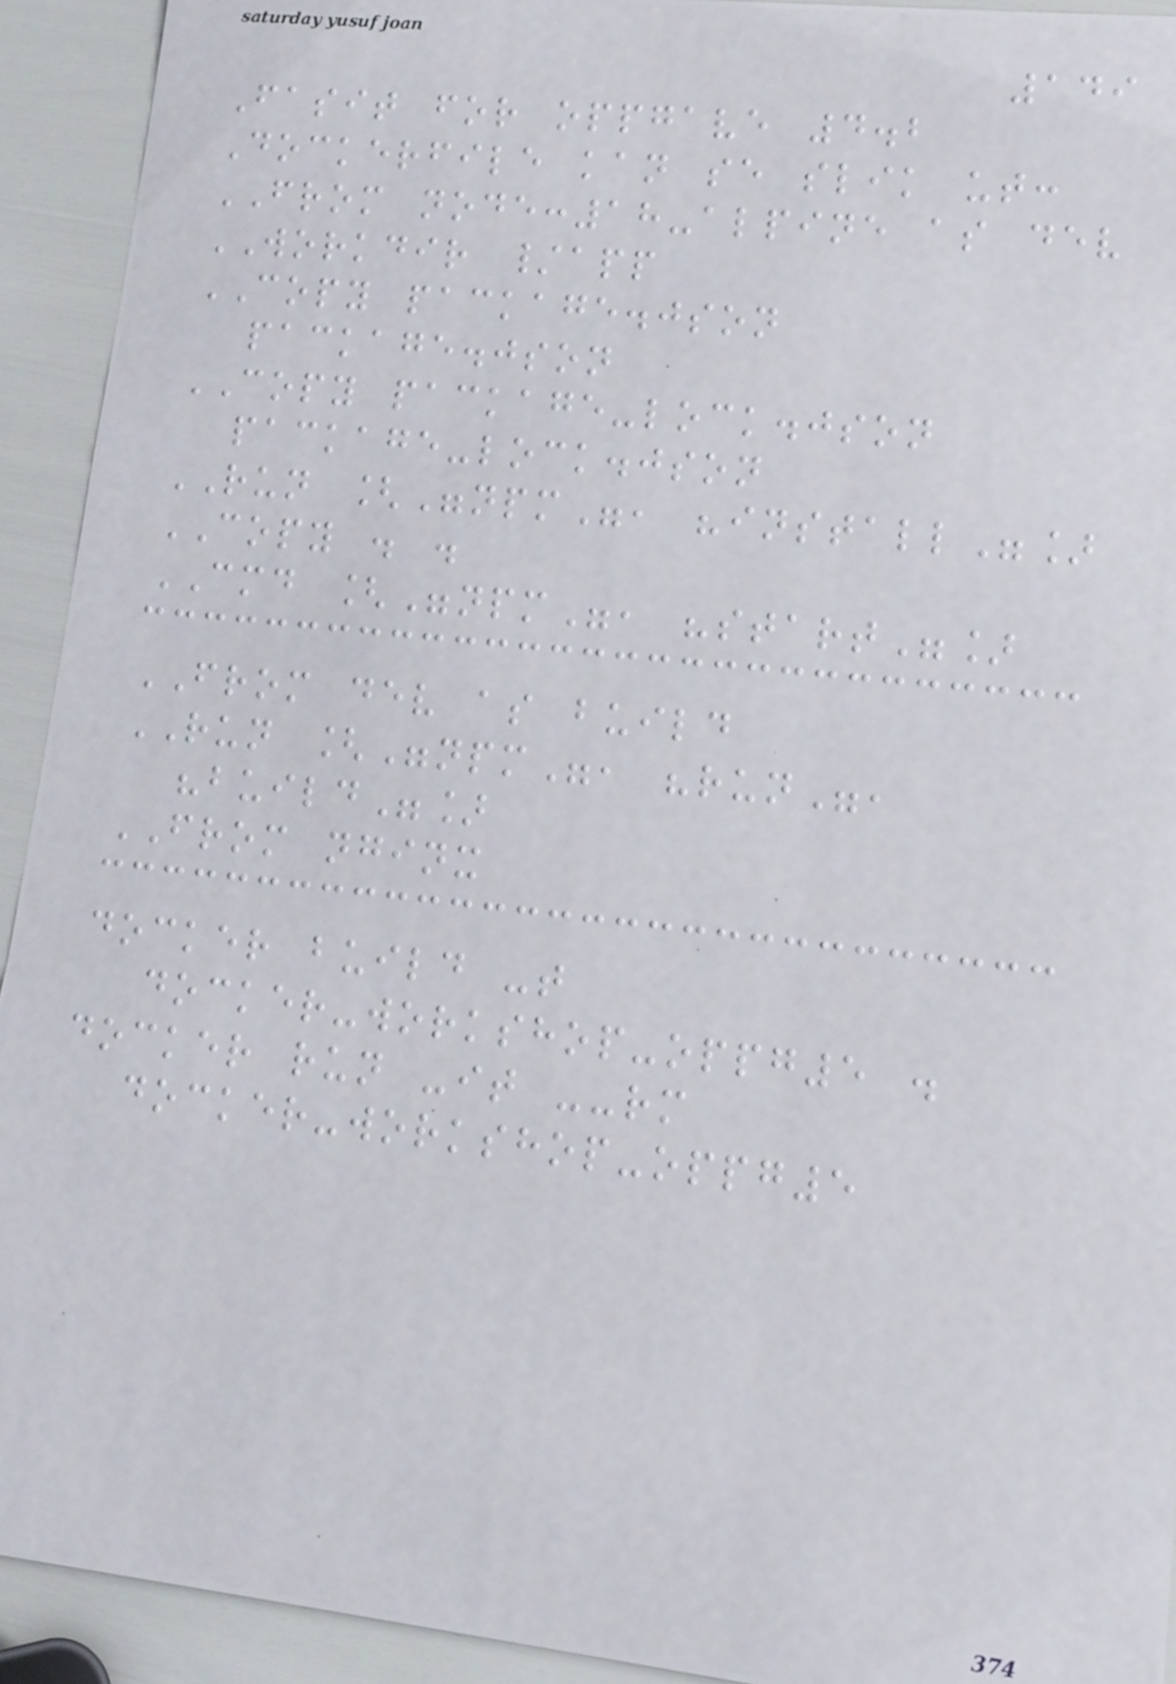149
Fasit for oppgave 4.2
Dockerfile kan se slik ut:
FROM node:18-alpine as dev
WORKDIR /app
COPY package.json
package.json
COPY package-lock.json
package-lock.json
RUN ["npm", "install"]
COPY . .
CMD ["npm", "start"]
FROM dev as build
RUN ["npm", "run",
"build"]
FROM nginx
docker build -t
docker-workshop-oppg5 .
docker run -it --rm
docker-workshop-oppg5
